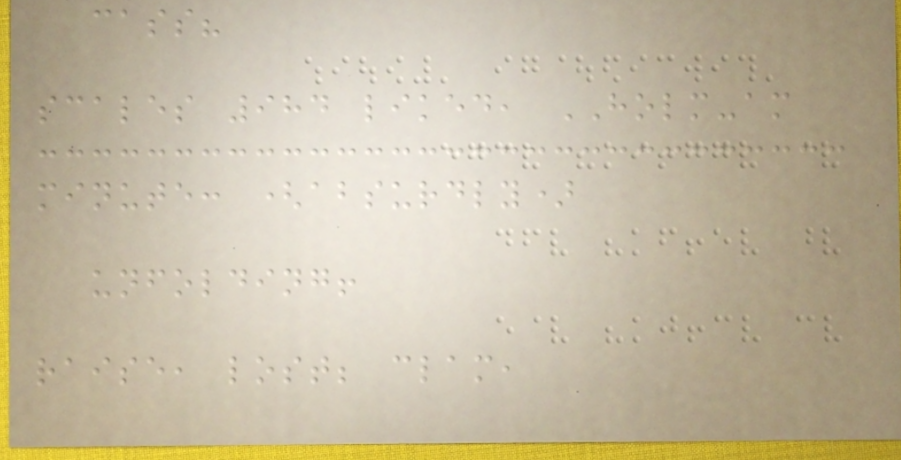cass?
scales 984 liked, HOLM-am
minute: (absurdly)
unfolding!
raise, lost; clam,
